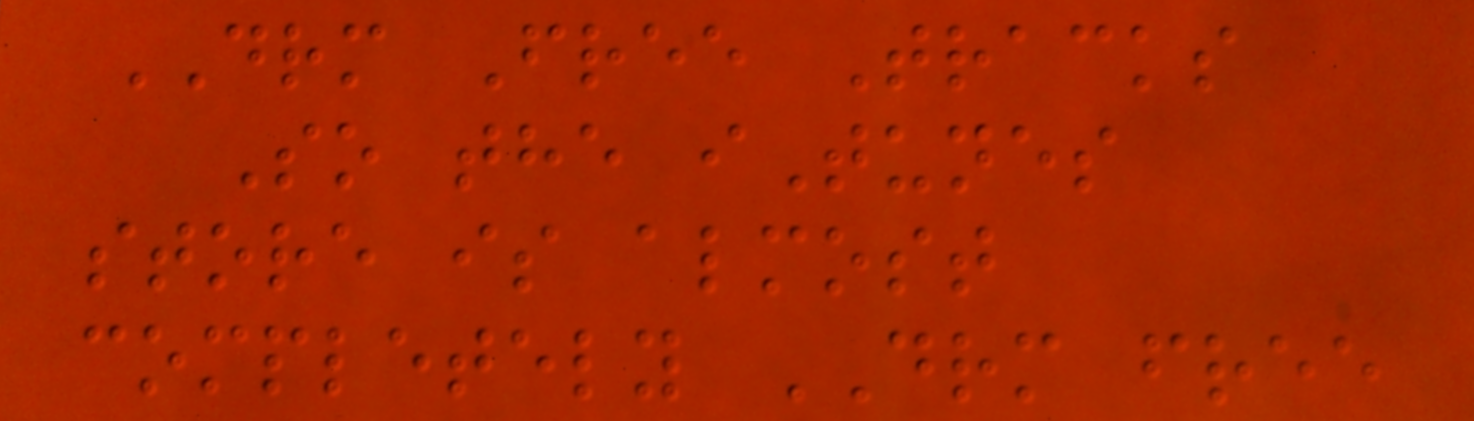DRM Free Tracks
So the iTunes
store is almost
completely DRM free
